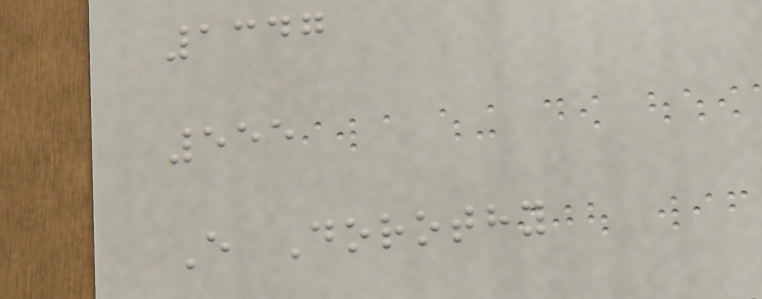1347
555
E Dorothy
